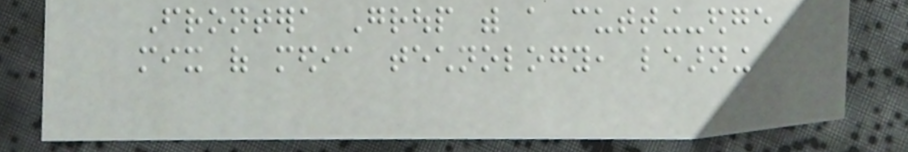Frontera Group with a cutting-edge
mix of media technology, learning
